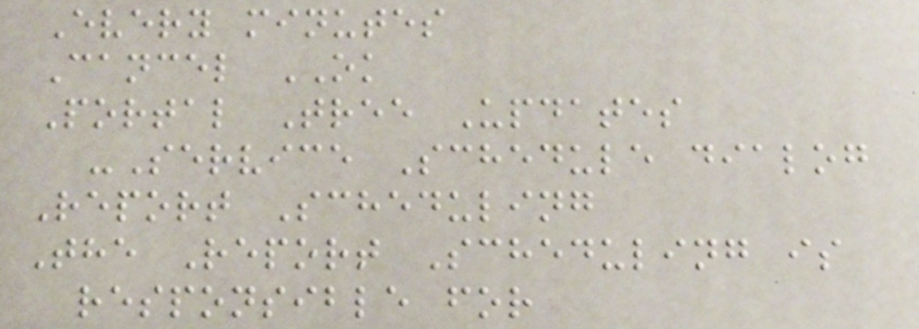Every minutes
Cancel OK
Portal Tree Updates
-Service Schedule dialog
Report Scheduling
The Report Scheduling is
responsible for
